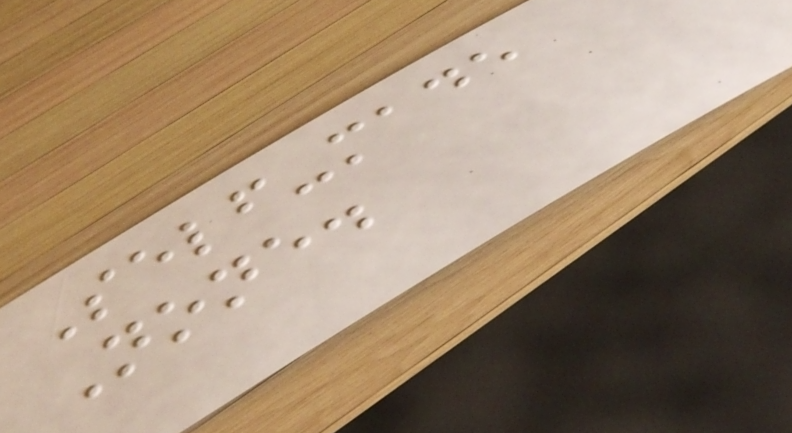Self-made
None.
